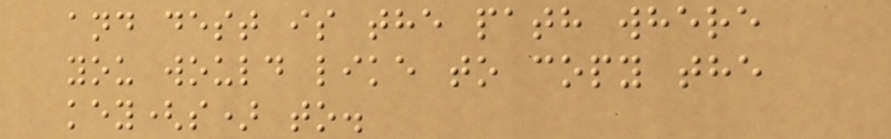and dest is the path where
you would like to copy the
key(s) to.
